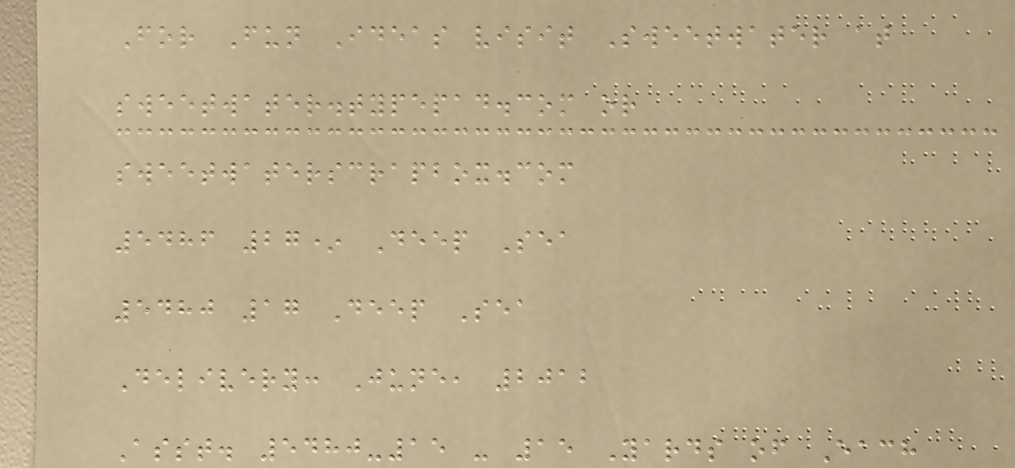For Fun Ideas visit Sweetwater at
sweetwater.typepad.com or
sweetwaterscrapbox.com
5486 27* Deep Sea
5480 17 Deep Sea
Delivery: June, 2012
Asst. 5480-15 - 15 Yards of Each
